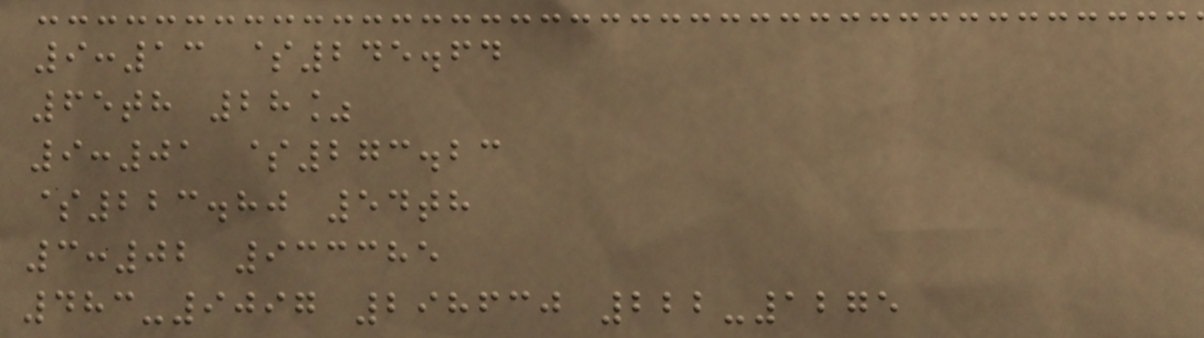9:13 $245.64
65th 28%
9:01 $273.23
$223.80 54th
3:02 933385
483-9097 298630 222-1275
